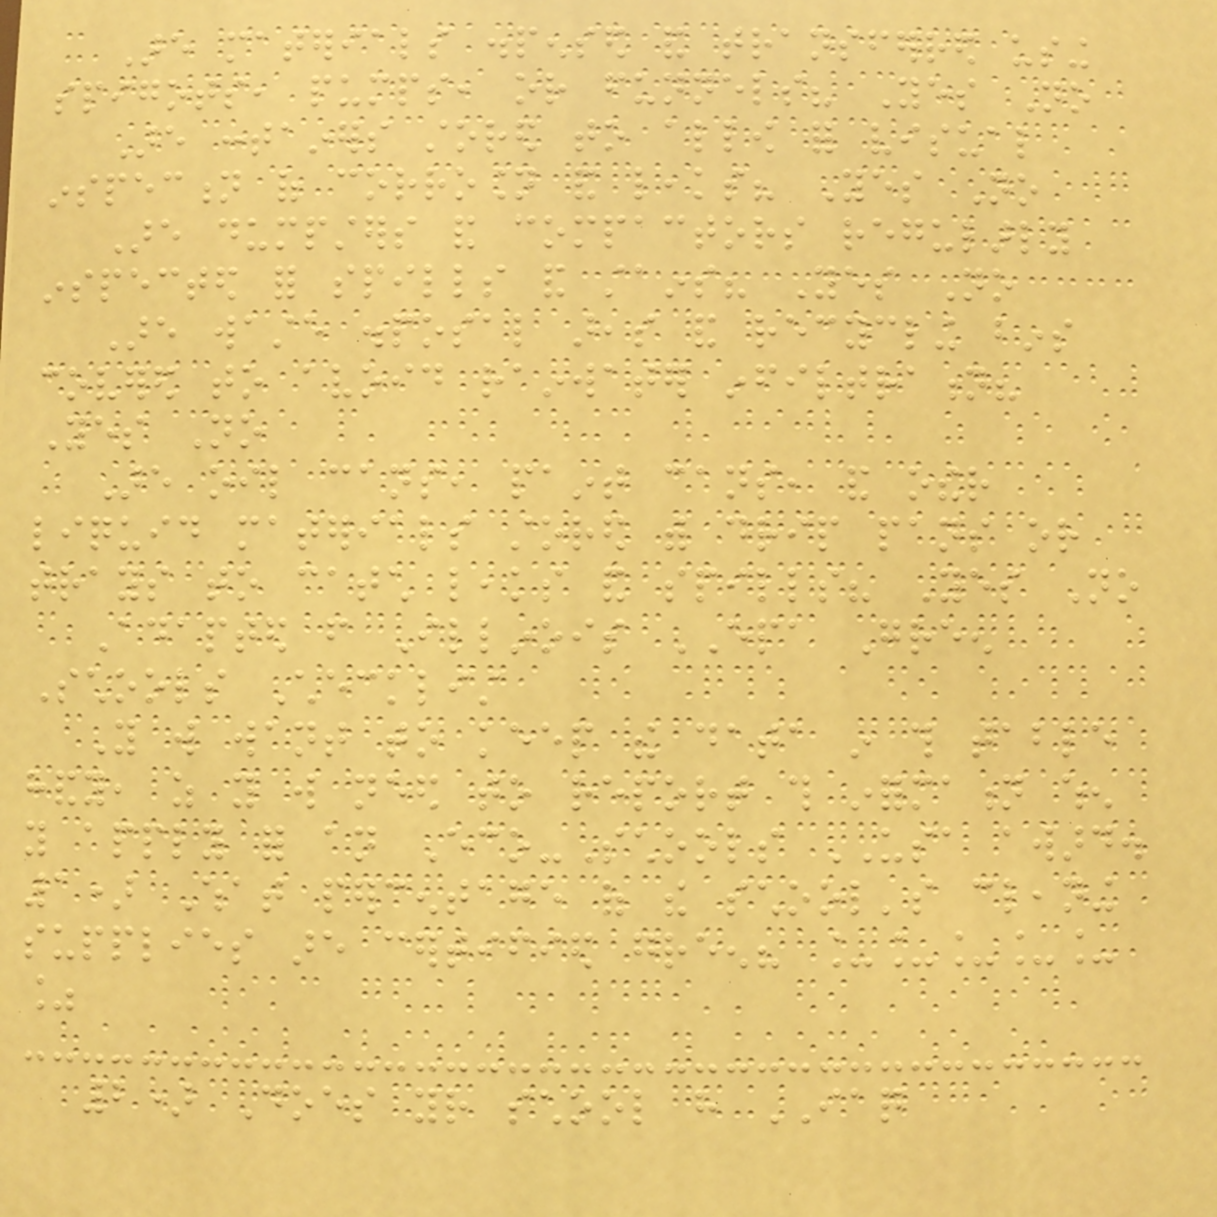Are materials dispensed and transferred using
spigots, pumps, or funnels? Yes No
Are containers stored to allow for visual
inspection of corrosion and leaks? Yes No
Are dumpsters and compactors regularly
inspected for spills and stains? Yes No
Are waste disposal areas and recycling bins
covered to avoid rainwater infiltration?
Yes No
Are oil cans, paint cans, and other
liquid materials stored with drip pans or
trays to catch leaks and spills? Yes No
Adapted from Illinois EPA Green
Schools Checklist
You will want to keep the data in this table
handy, as you will need to report this information when
you apply for an Eco-Schools USA award.
1) What percentage of the school's cleaning
supplies are certified green? _____
%
2) Does your school have IAQ
